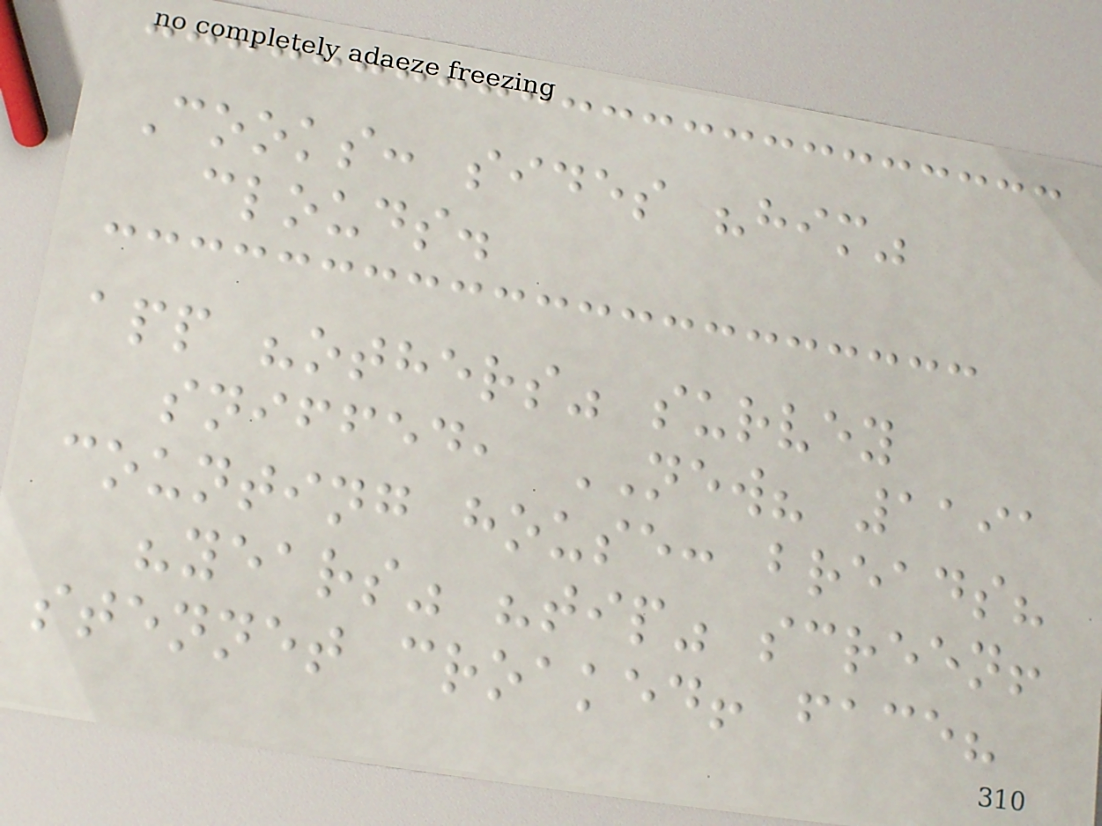Cooks: sides "him"
clouds.
app "others" survey
sniffed, NEW? 1191
counting house: breads?
"years" "tip" screen!
stennet croaked! face?
